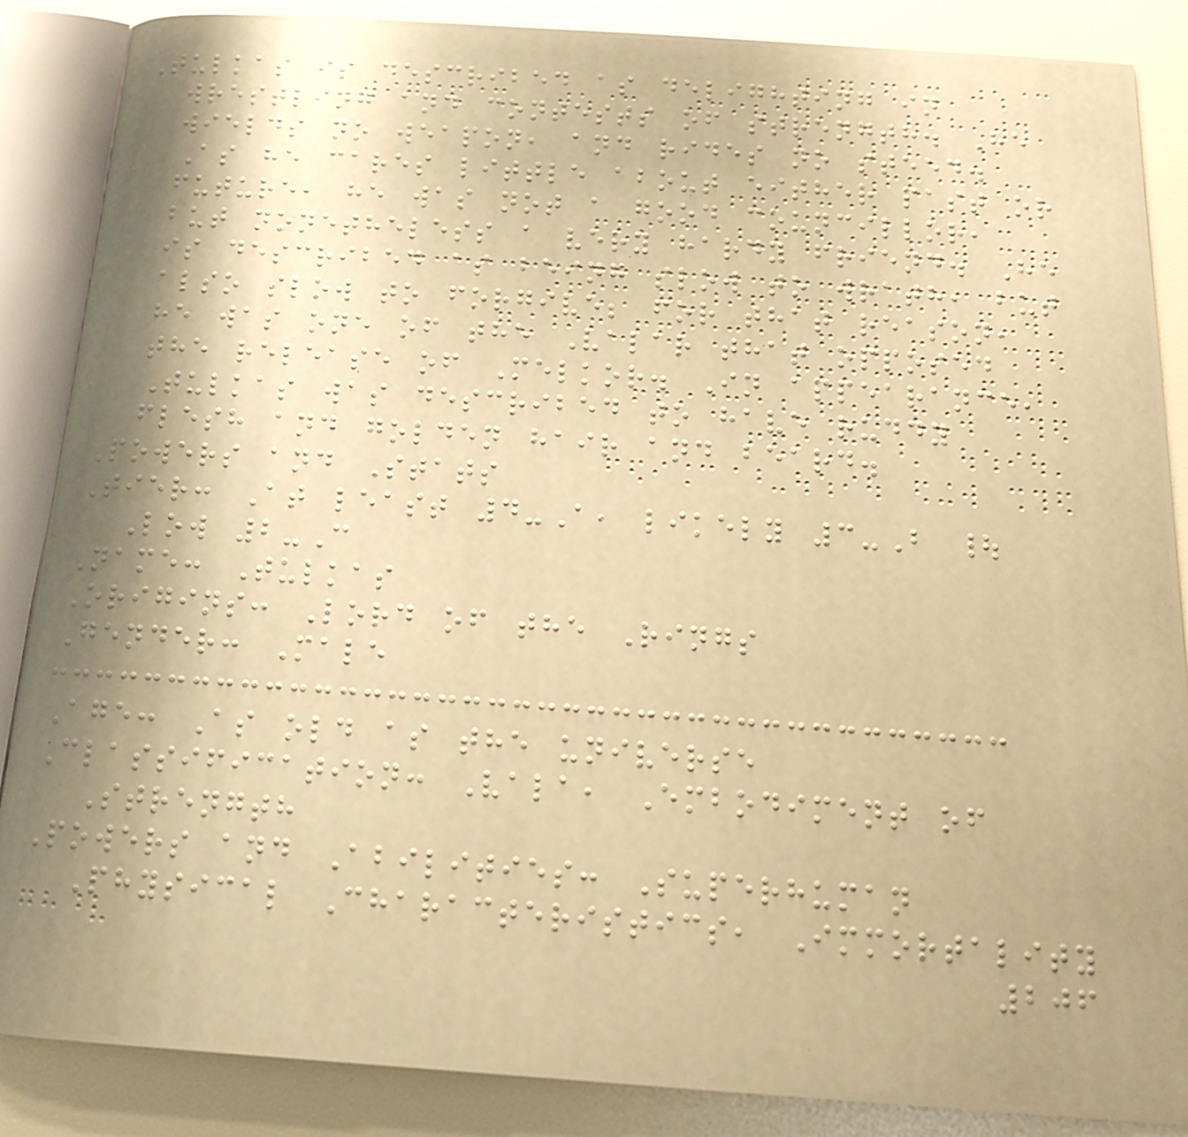Tulkas is described as delighting in
wrestling and contests of strength. He
wields no weapon, and rides no steed.
As he cares little about either past or
future, he was not a good councillor,
but nonetheless a very hardy friend. He
is described as being slow to wrath, but
also slow to forgive; for that reason,
he was one of the Valar that opposed
the release of Melkor. In appearance,
Tulkas was described to have ruddy
flesh and golden hair and beard.
Powers and Stats
Tier: At least 4-A, likely 3-B |
Low 2-C
Name: Tulkas
Origins: Lord of the Rings
Gender: Male
Age: As old as the universe
Classification: Vala, Embodiment of
Strength
Powers and Abilities: Superhuman
Physical Characteristics, Immortality
206
